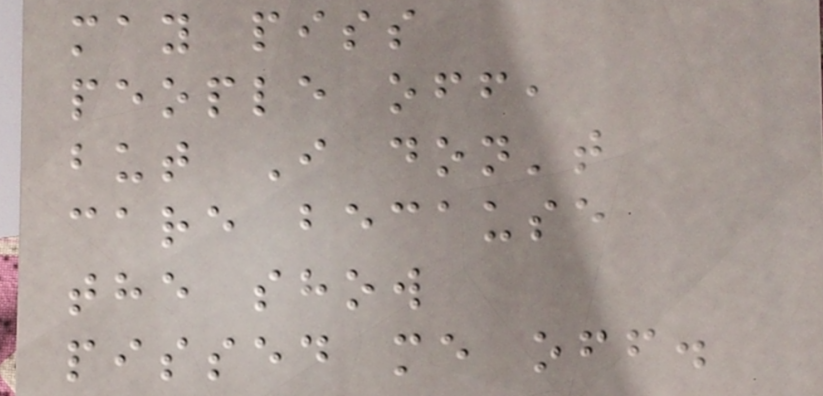may piss
people off,
but I don't
care because
the show
pissed me off.
